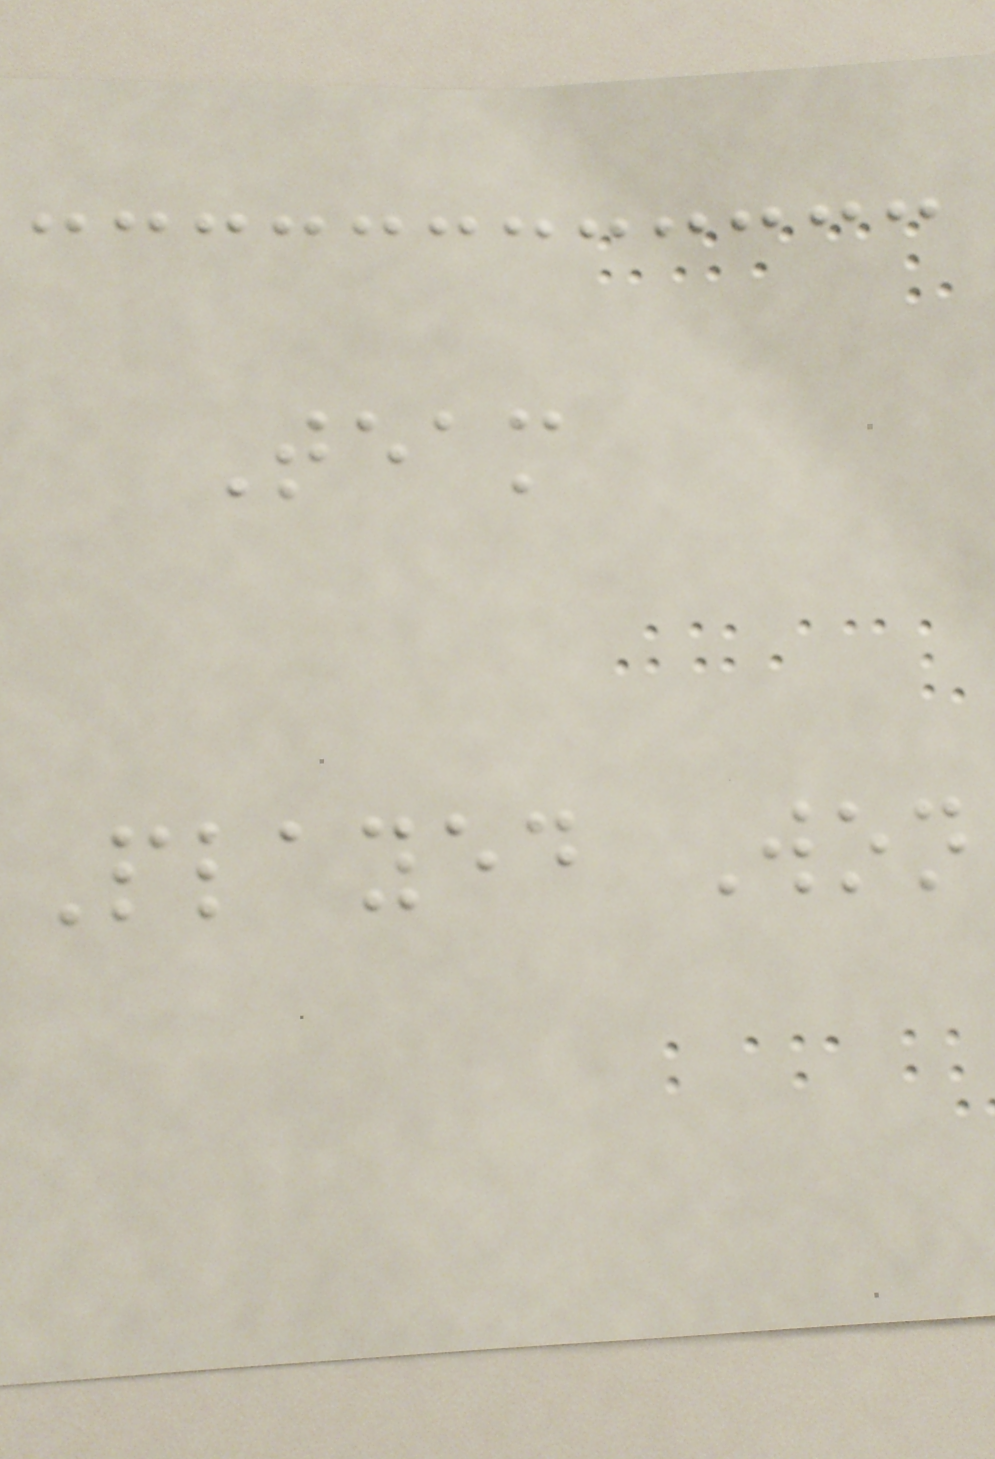Team
Played Won
